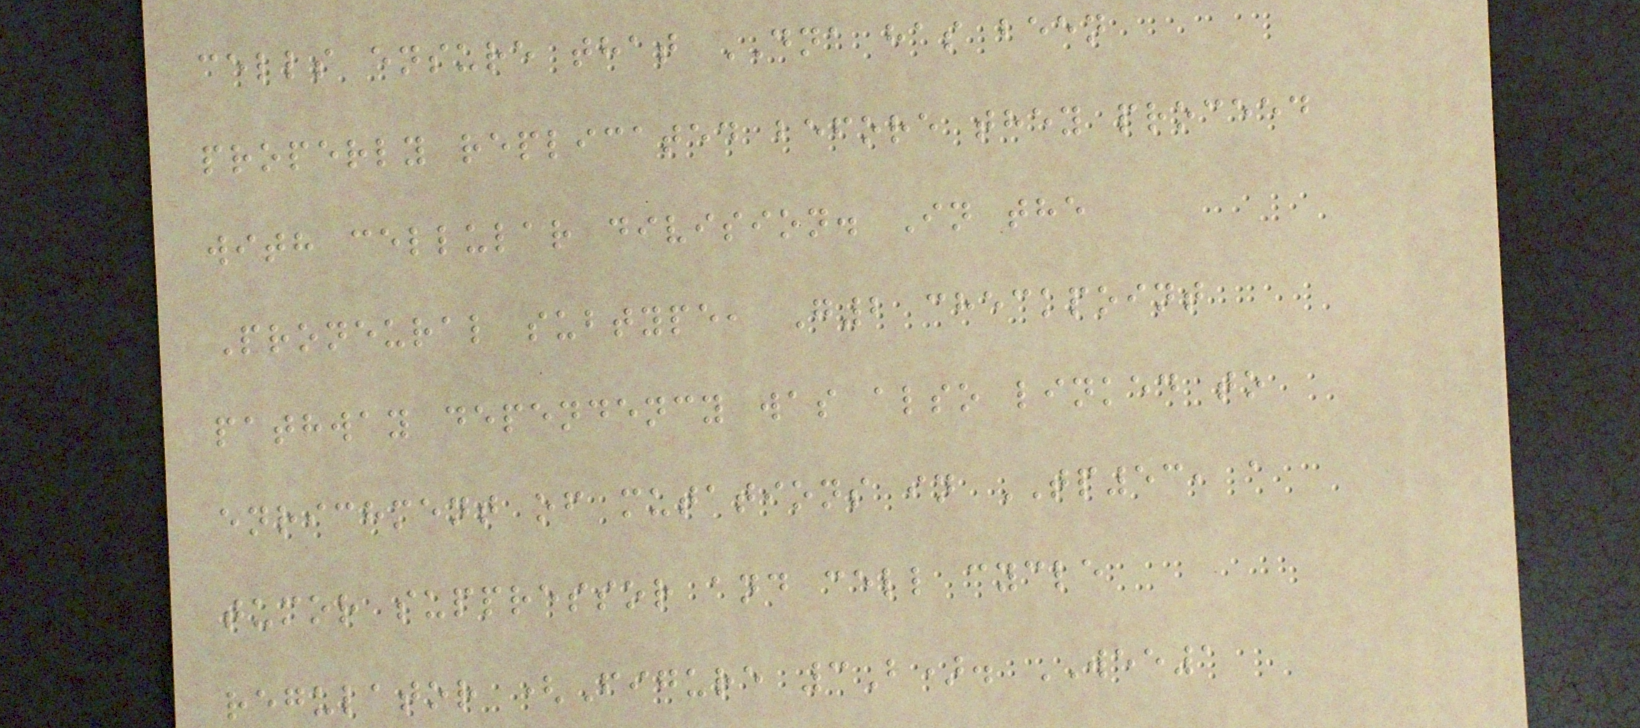cells ensure that DNA has been
properly replicated before they proceed
with cellular division. In the
Proneural subtype, G2 checkpoint
pathway dependency was also linked to
enrichment of mutations in TP53, a
tumor suppressor and cell cycle
regulator (Figure 3B). WEE1
